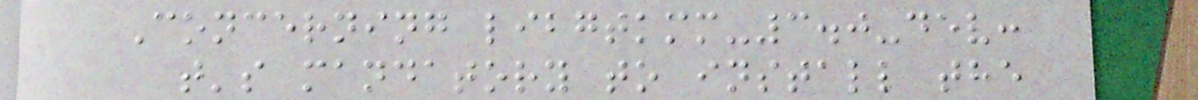Concerning libgtkmm-3.0-dev:
t's mandatory to install the
